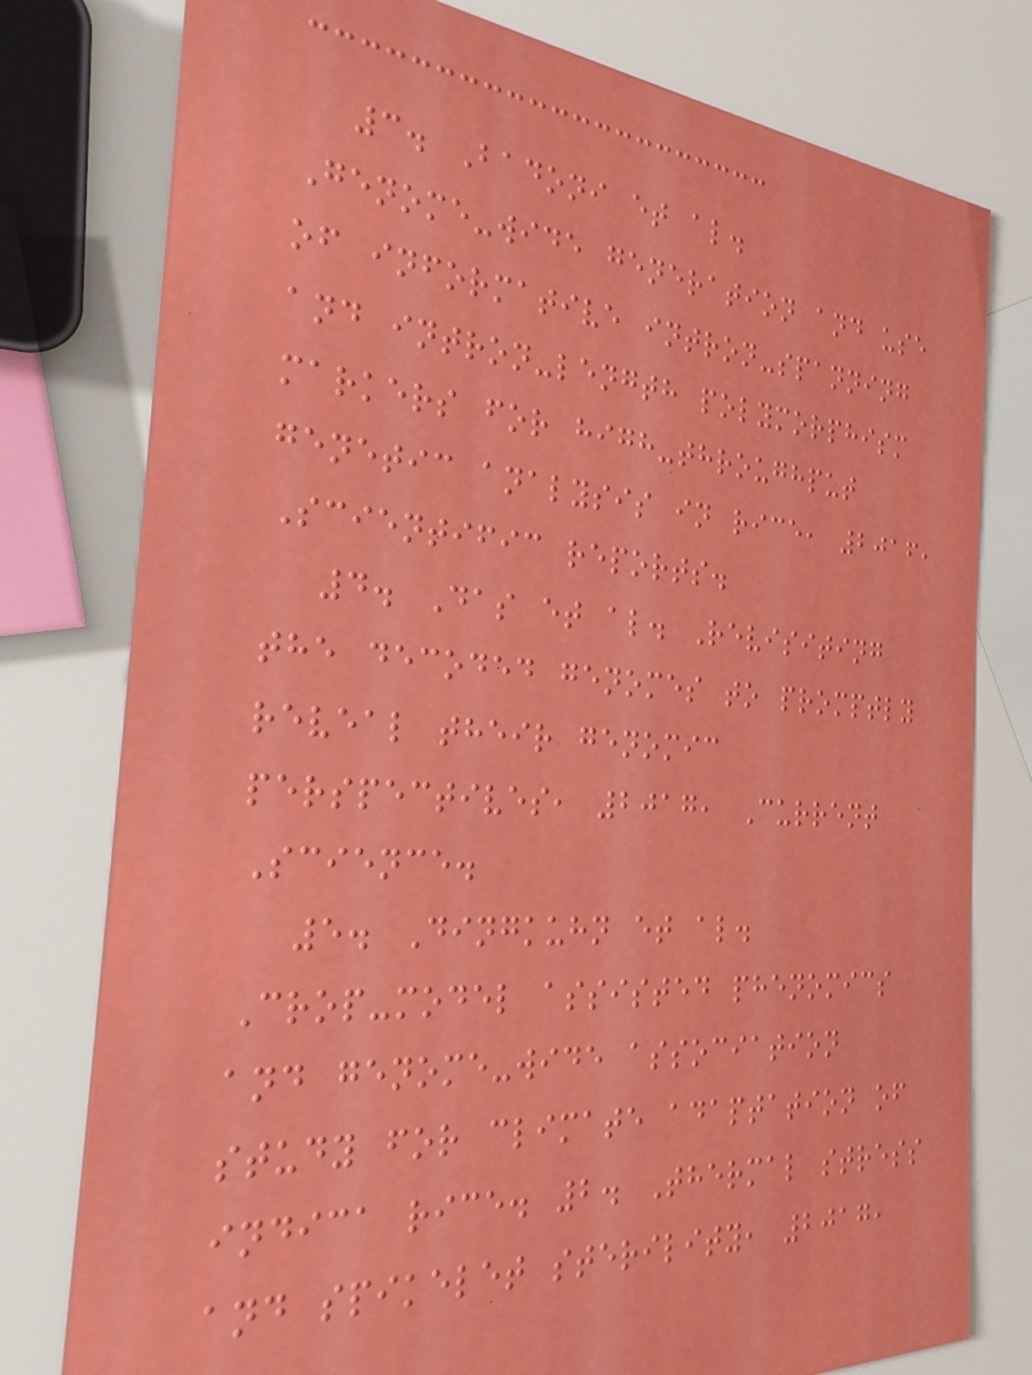3. Badoni et al.
Genome-wide generation and use
of informative intron-spanning
and intron-length polymorphism
markers for high-throughput
genetic analysis in rice, 2016,
Scientific reports.
4. Das et al. Revisiting
the decoded genomes to promptly
reveal their genomic
perspectives, 2017, Current
Science.
5. Dingkuhn et al.
Crop-model assisted phenomics
and genome-wide association
study for climate adaptation of
indica rice. 2. Thermal stress
and spikelet sterility, 2017,
